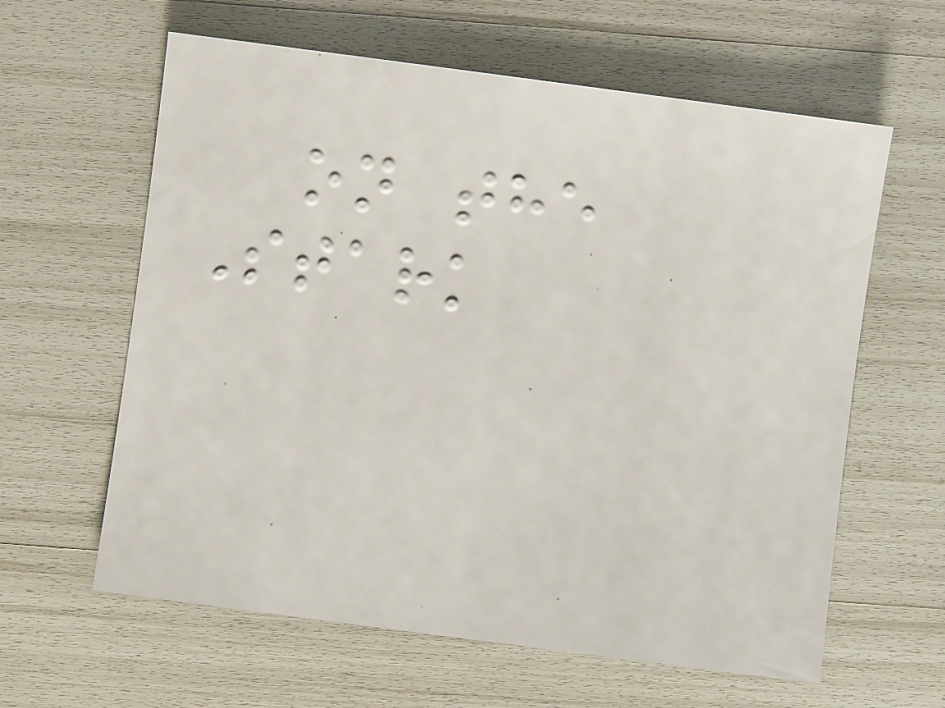on the
Stark
